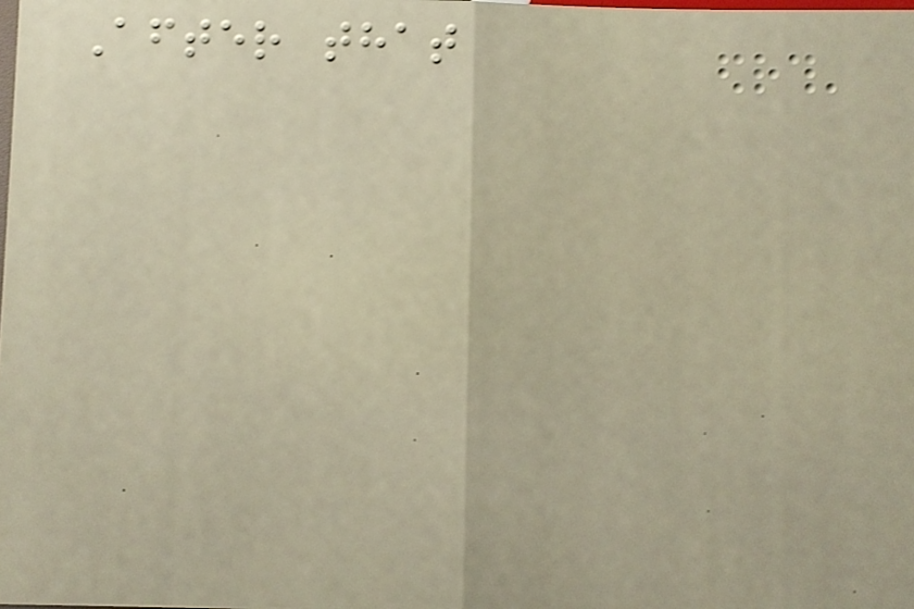After that
